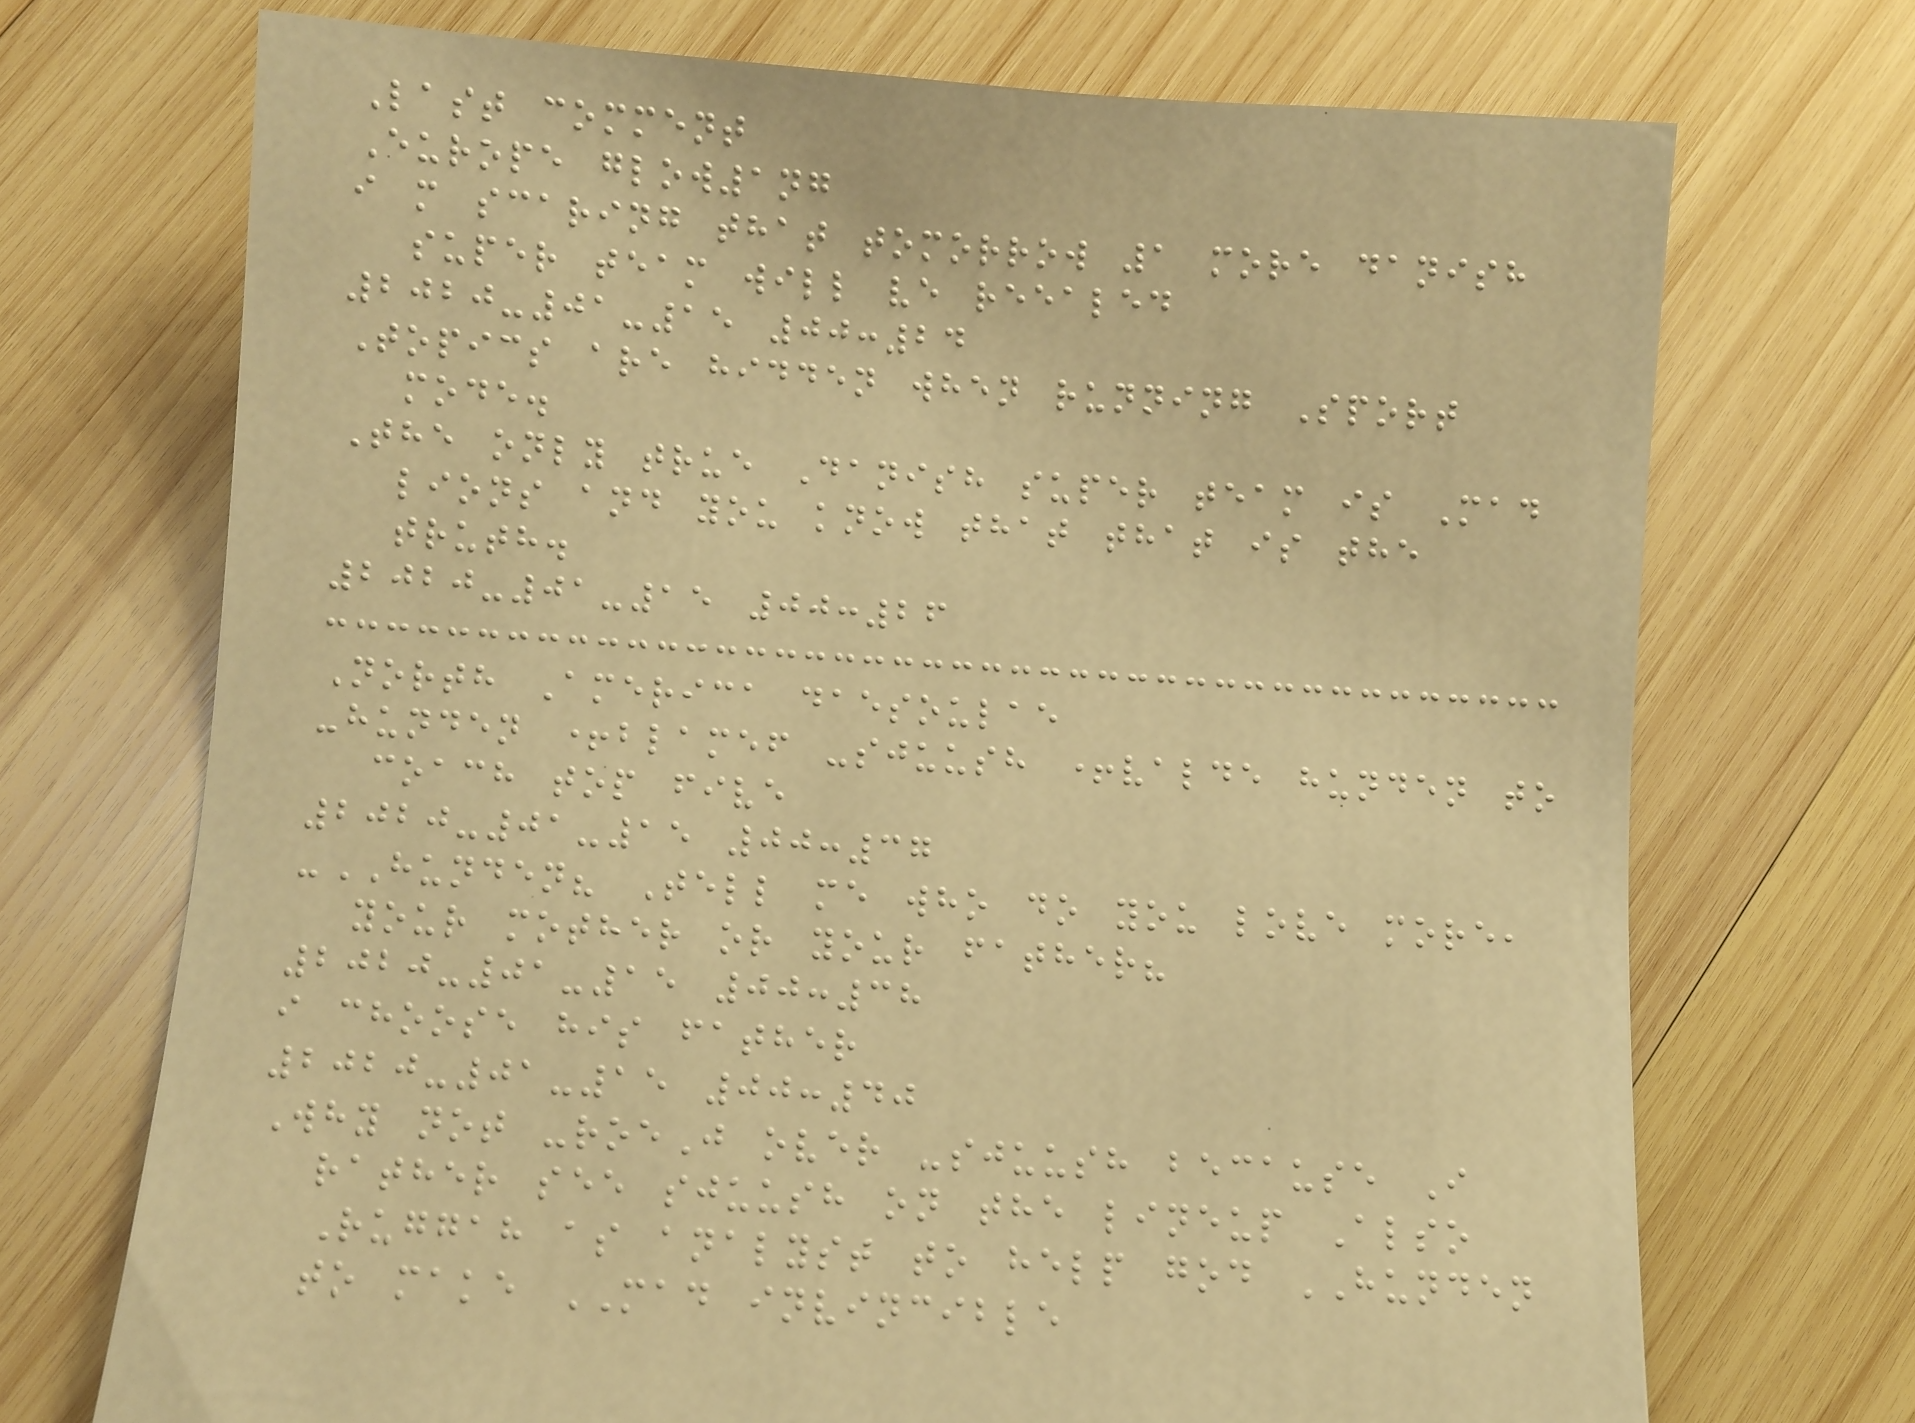Last comment
Europe glow1ng
i m scaring that tomorrow 1 more danish
super team will ve reealed
2020-01-15 00:24
Topics are hidden when running Sport
mode.
The only true Danish super team is Mad
lions and you know that that is the
truth.
2020-01-15 00:26
North America daesoulae
-hunden +blamef -sjuush +valde hunden to
coach top five
2020-01-15 00:37
-HUNDEN? Tell me who do you love more,
your mother or your father?
2020-01-15 00:38
i choose his father
2020-01-15 00:40
Why not -roeJ over -sjuush because I
rather see sjuush on the lineup Also
Ruggah as analyst to help god HUNDEN
to make MAD invincible
